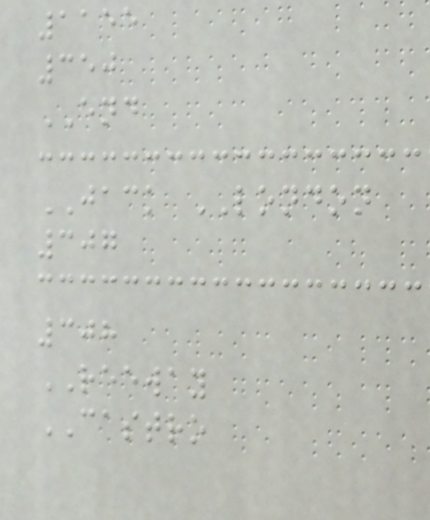1155
350
END
JACK LONDON
307
308
REEWAY
CASTRO
